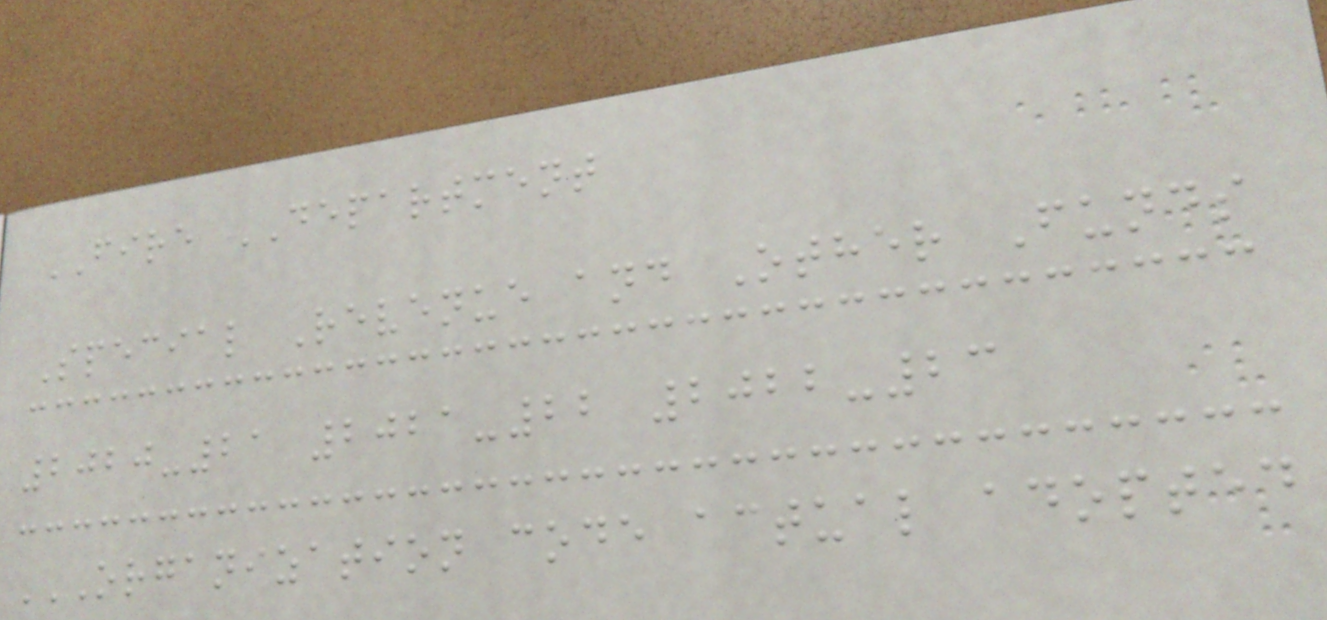FIRE DEPARTMENT
Special Revenue and Other Funds
2020-21 2021-22 2022-23
ORGANIZATION CODE ACTUAL ADOPTED
